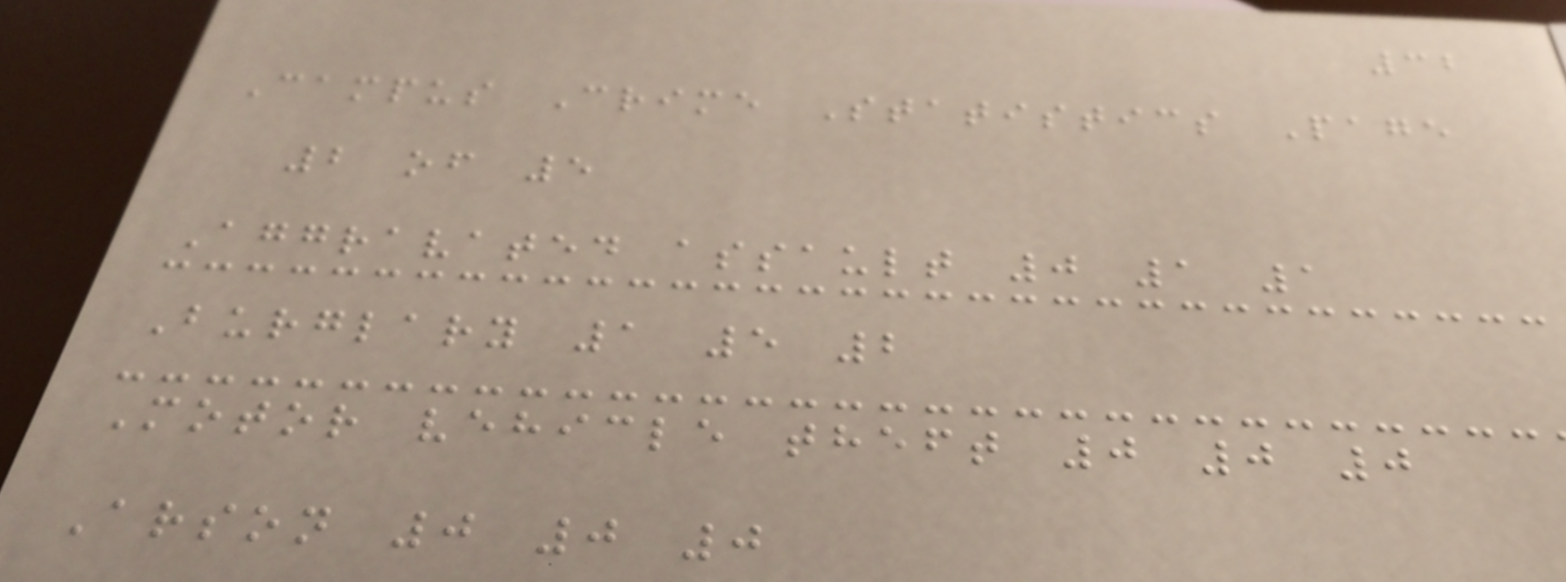32
Campus Crime Statistics Page
2 of 5
Aggravated assault 0 1 1
Burglary 1 5 2
Motor vehicle theft 0 0 0
Arson 0 0 0
